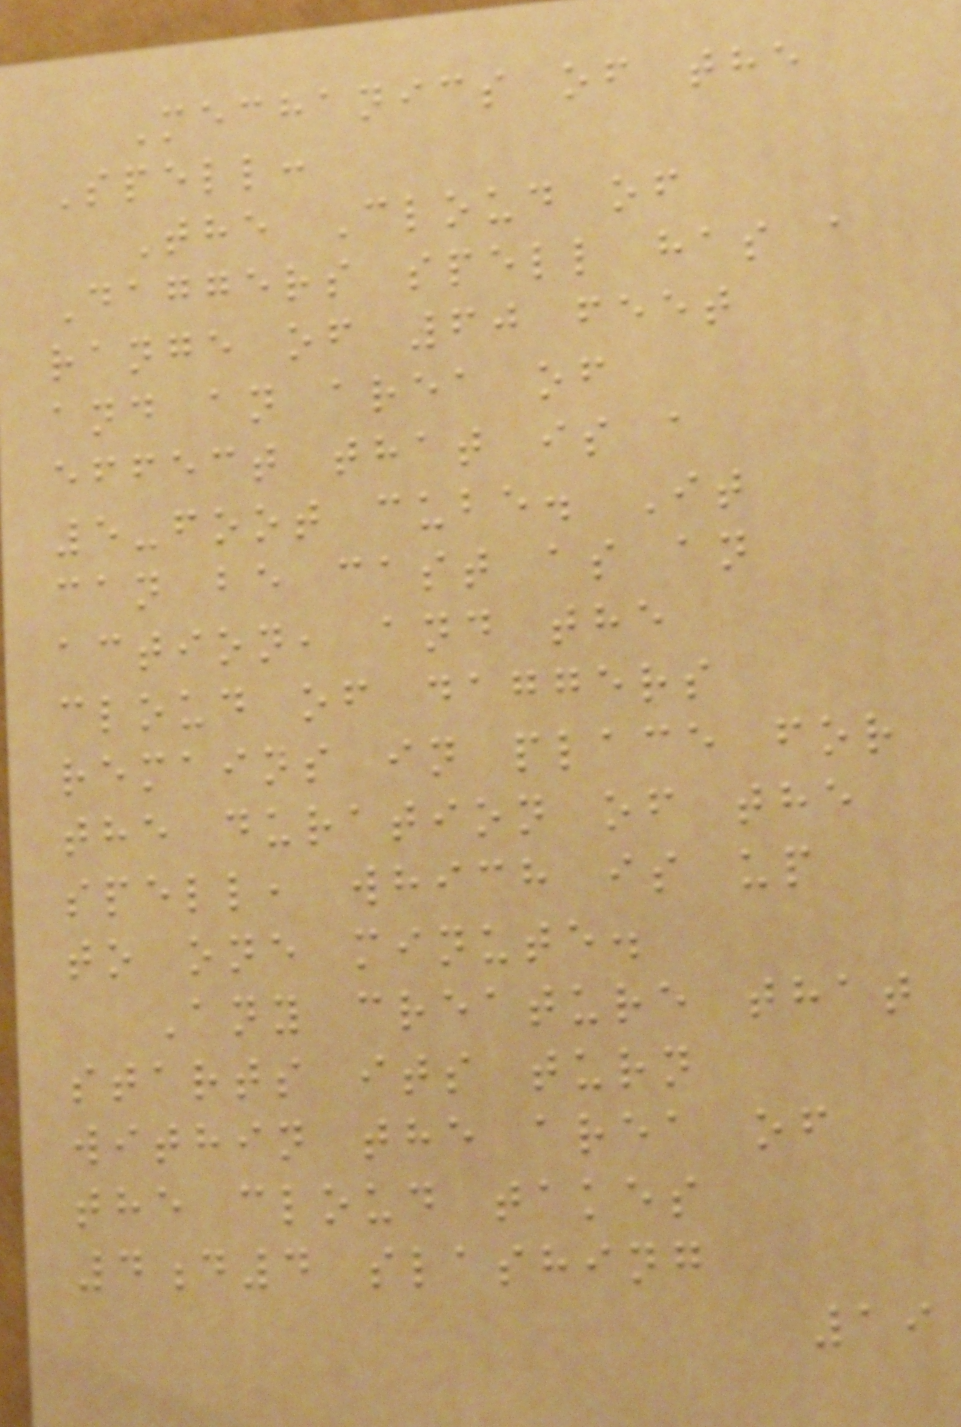Mechanics of the
Spell:
The Cloud of
Daggers spell has a
range of 60 feet
and an area of
effect that is a
5-foot cube. It
can be cast as an
action, and the
cloud of daggers
remains in place for
the duration of the
spell, which is up
to one minute.
Any creature that
starts its turn
within the area of
the cloud takes
4d4 slashing
19
